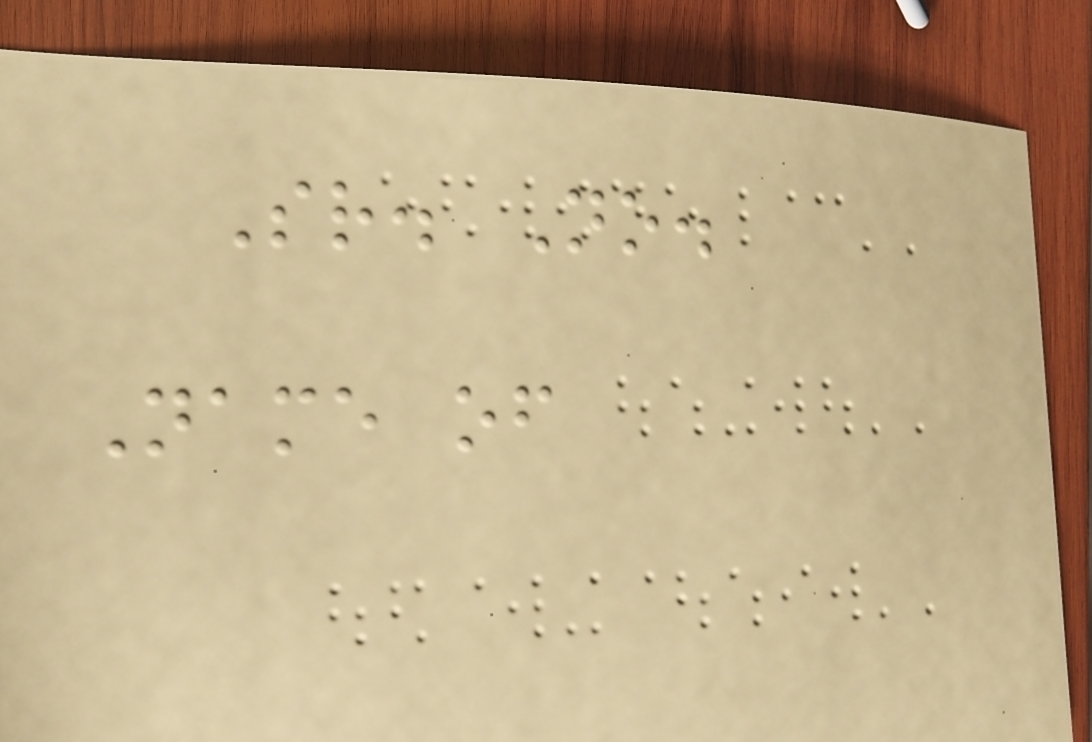Sr. No.
Name of
